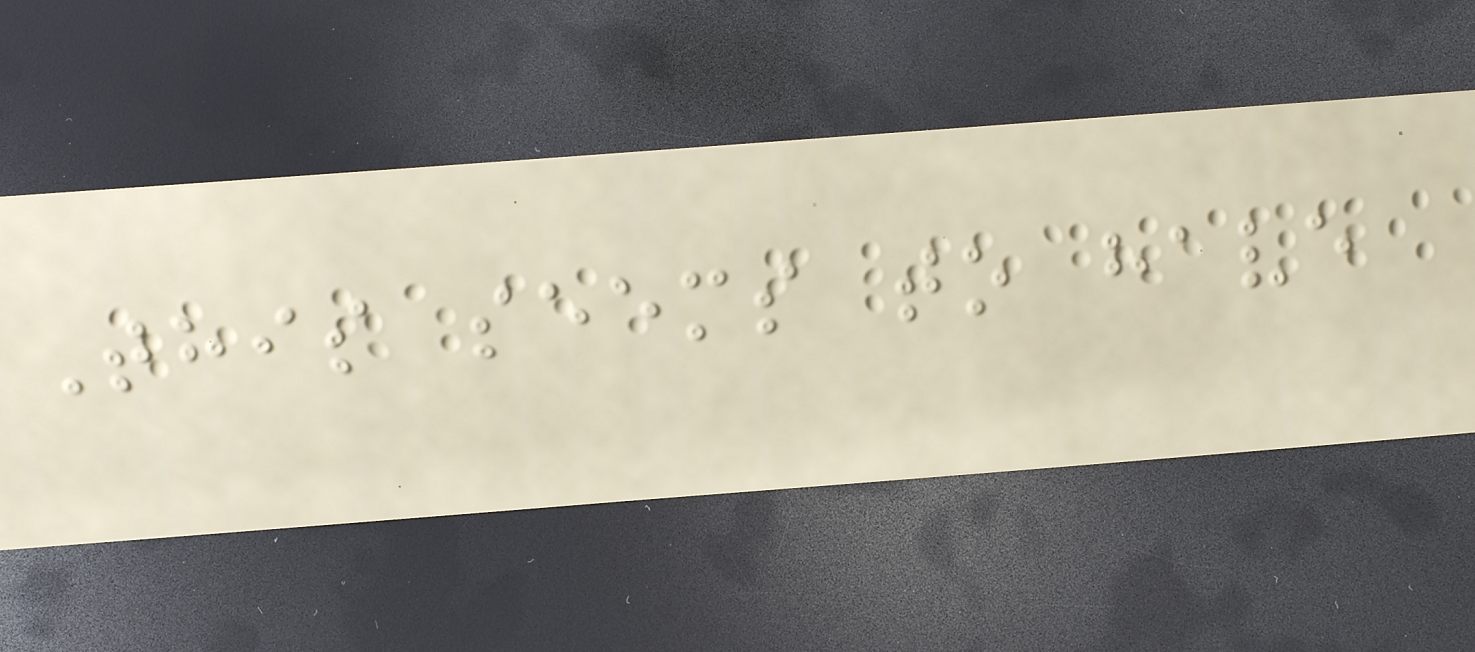This seems to have
